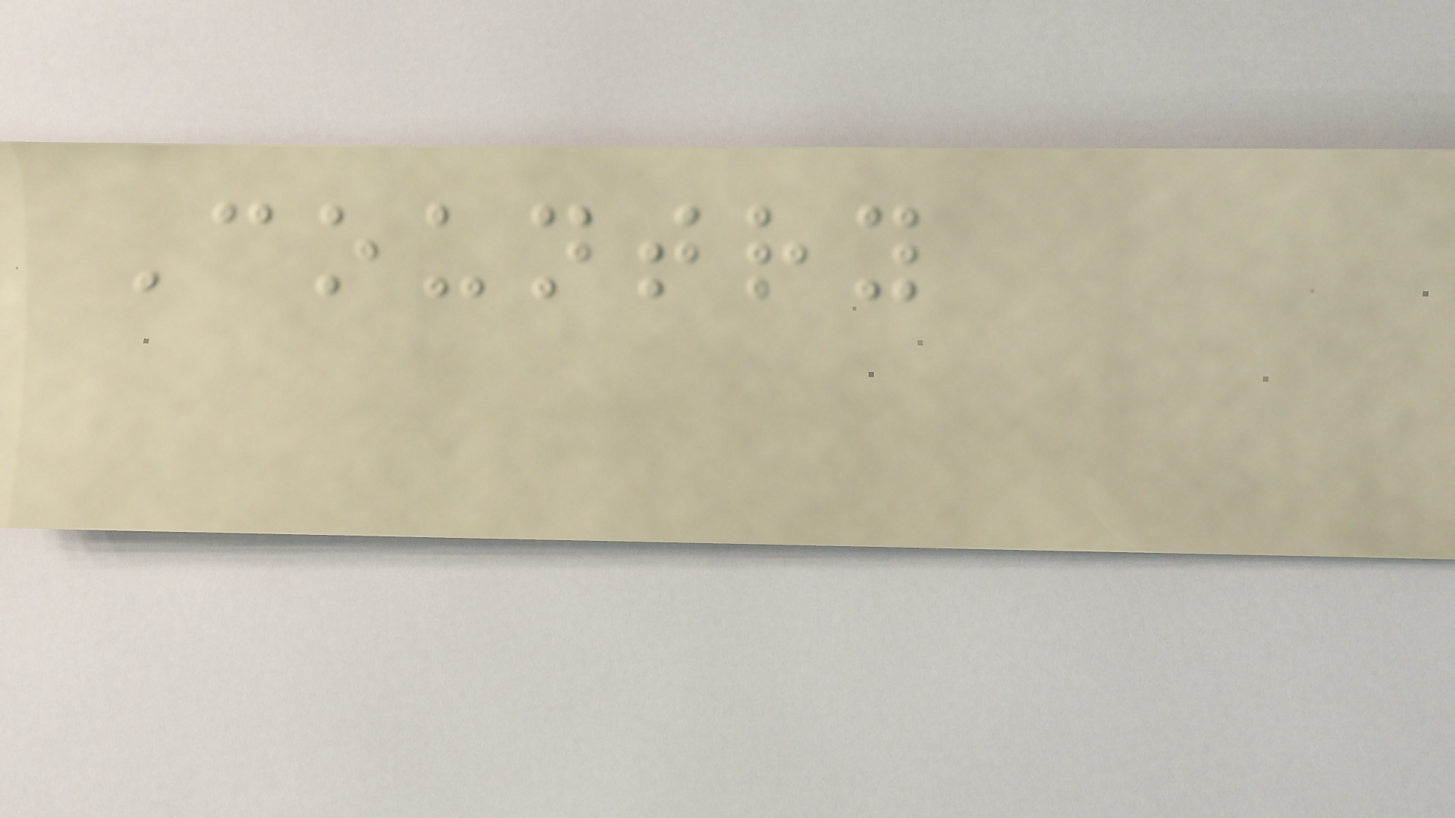Country
